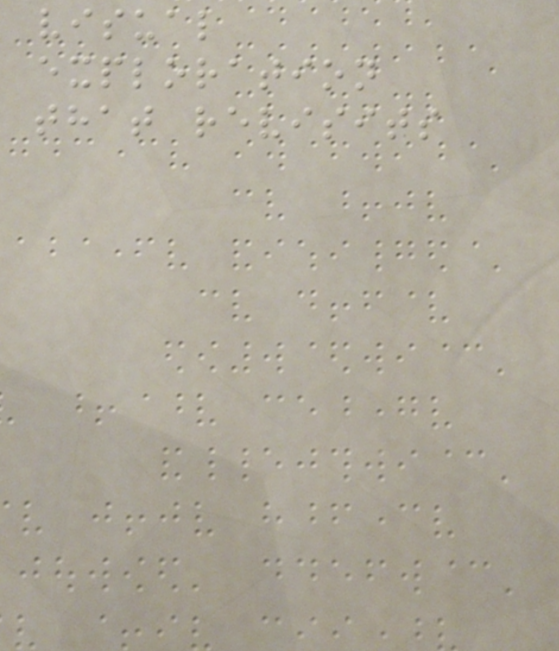visual
exploration
that revisits
